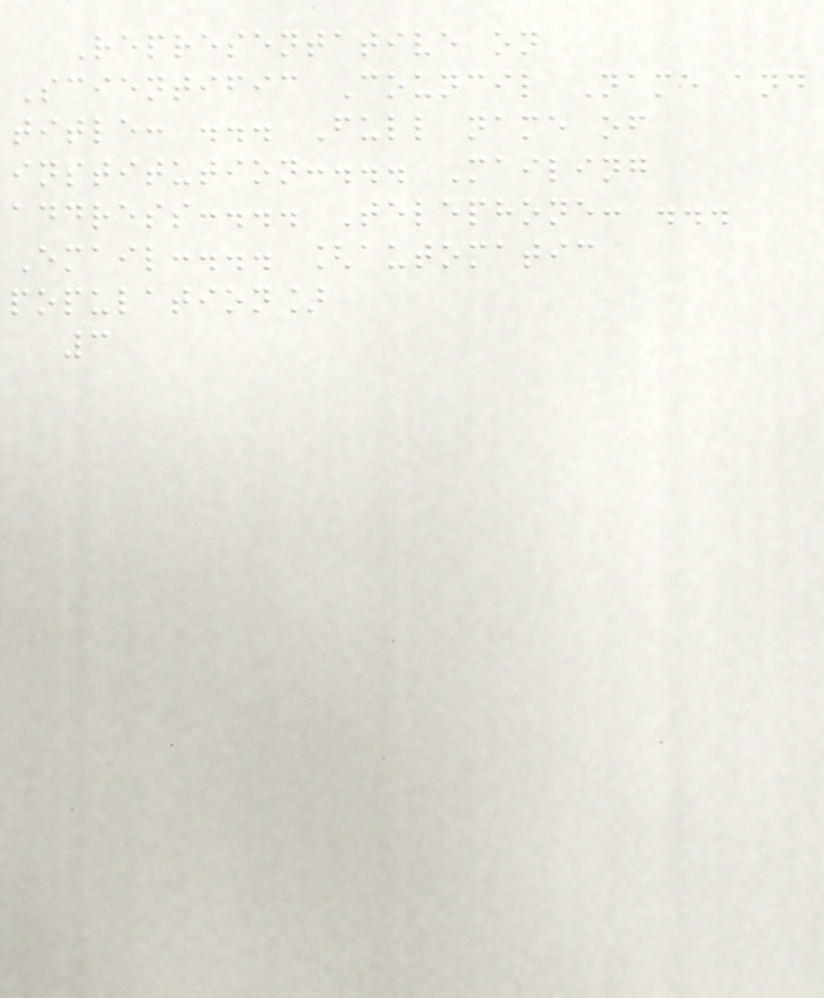Representative on
Scientific Council Name and
title: ... Full name of
institution:... Mailing
address:... Telephone: ...
Email:... [automatic
population]
3
